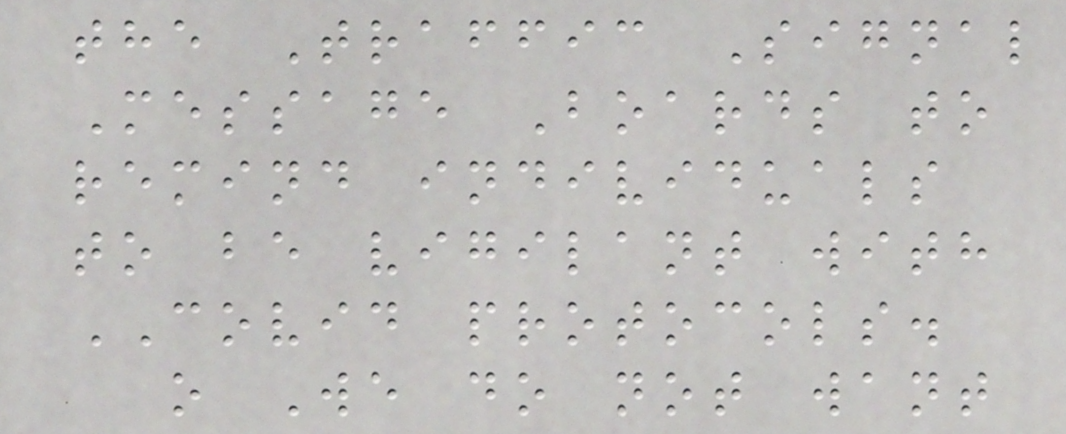the Traffic Signal
Message Boards to
remind individuals
to be vigilant with
COVID protocols.
o We do not want
